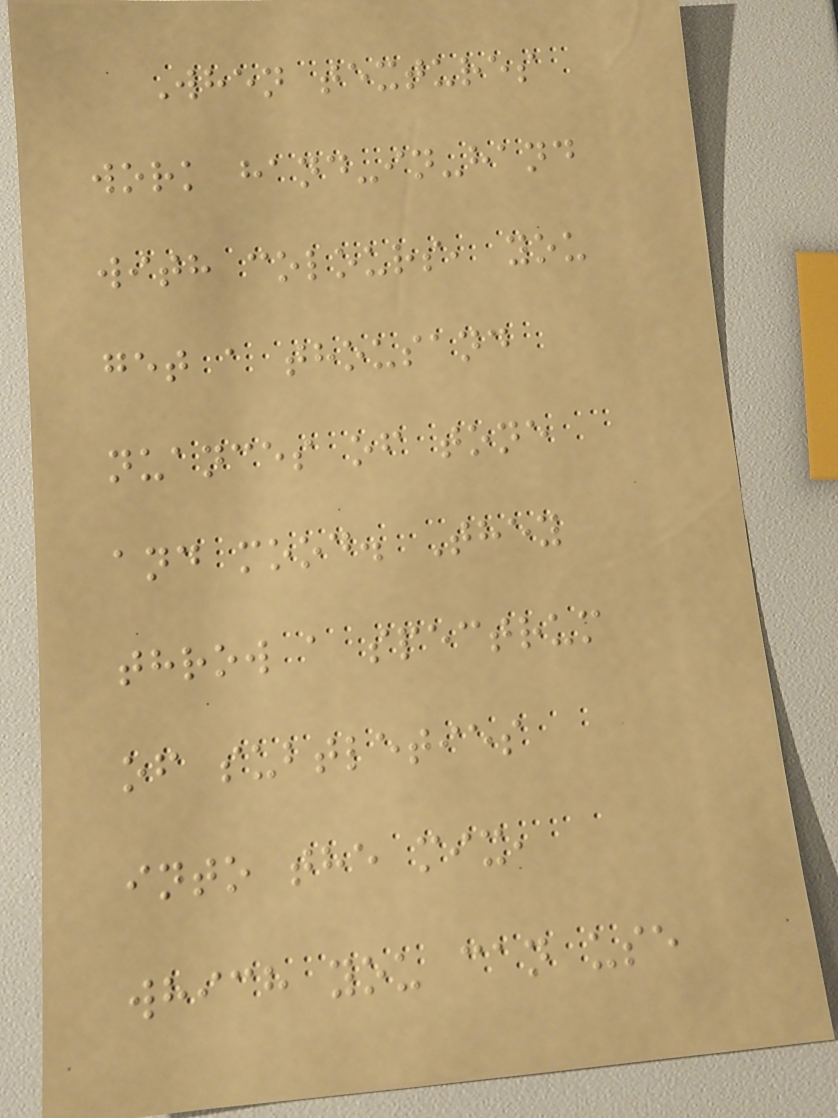When textures
work hand-in-hand
with colours, you
get a thousand
nuances of tone
and mood. They
throw a spectrum
of subtleties
into the mix,
which you can use
